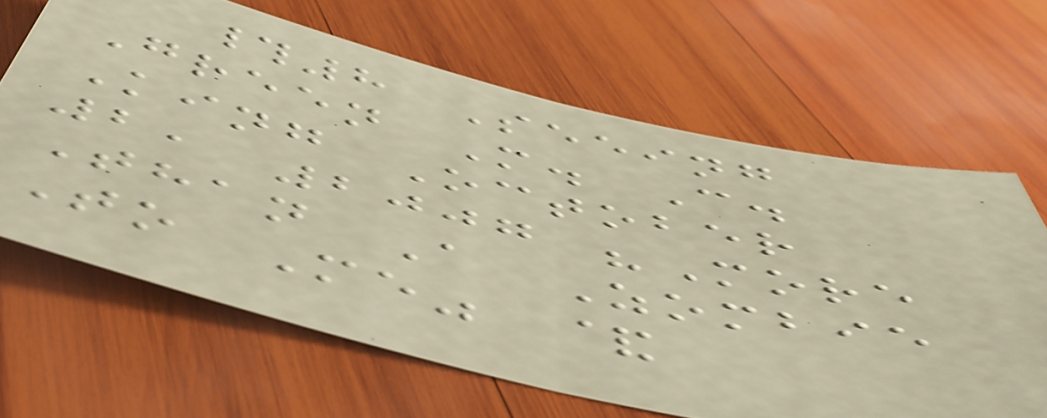#8 Seeing
Green M. C.
King October
2, 2007 "More
Than A Zombie
To Me" &
